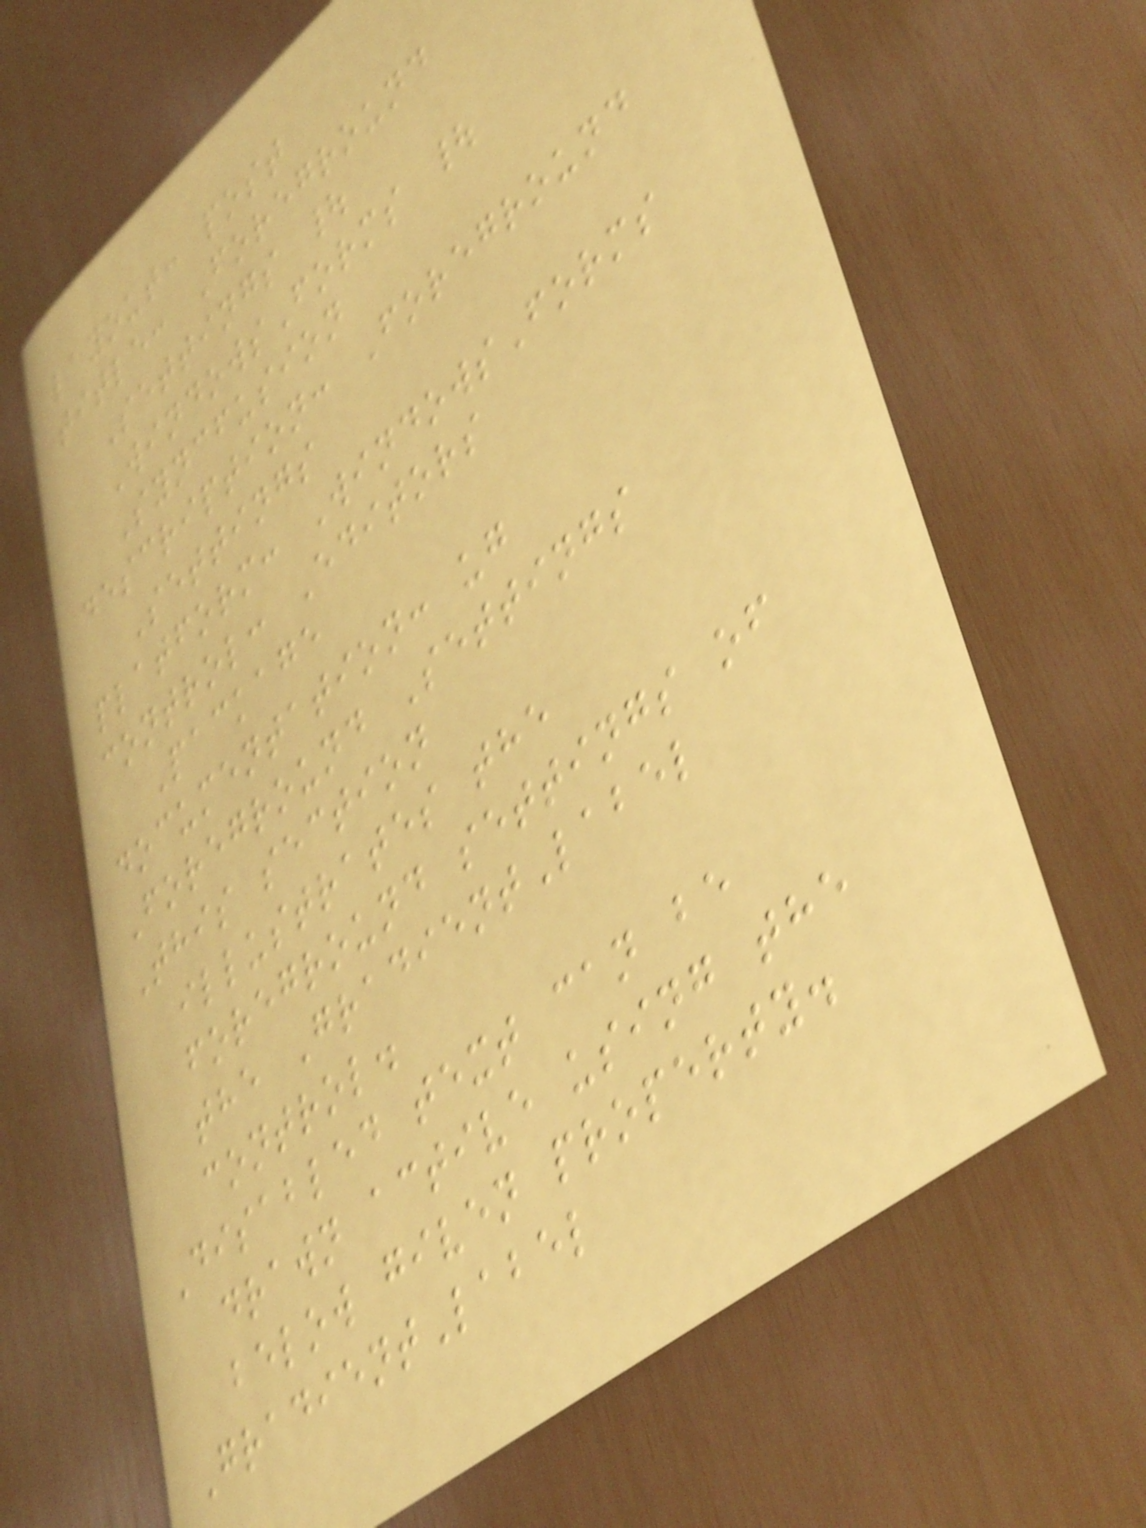layout: post
title: Foreground
Settings |
WindowsForms |
Syncfusion
description: Foreground
Settings
platform: WindowsForms
control: Editors
Package
documentation: ug
Foreground Settings
This section
illustrates the
foreground settings of
the GradientLabel
control.
Disabled text can be
drawn active using the
below given property.
GradientLabel
